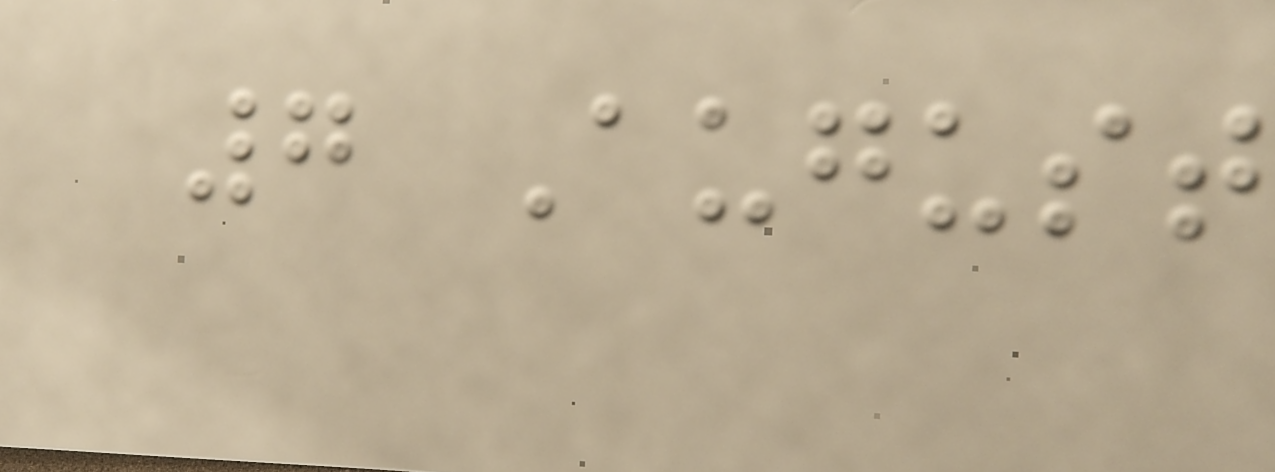7 August
